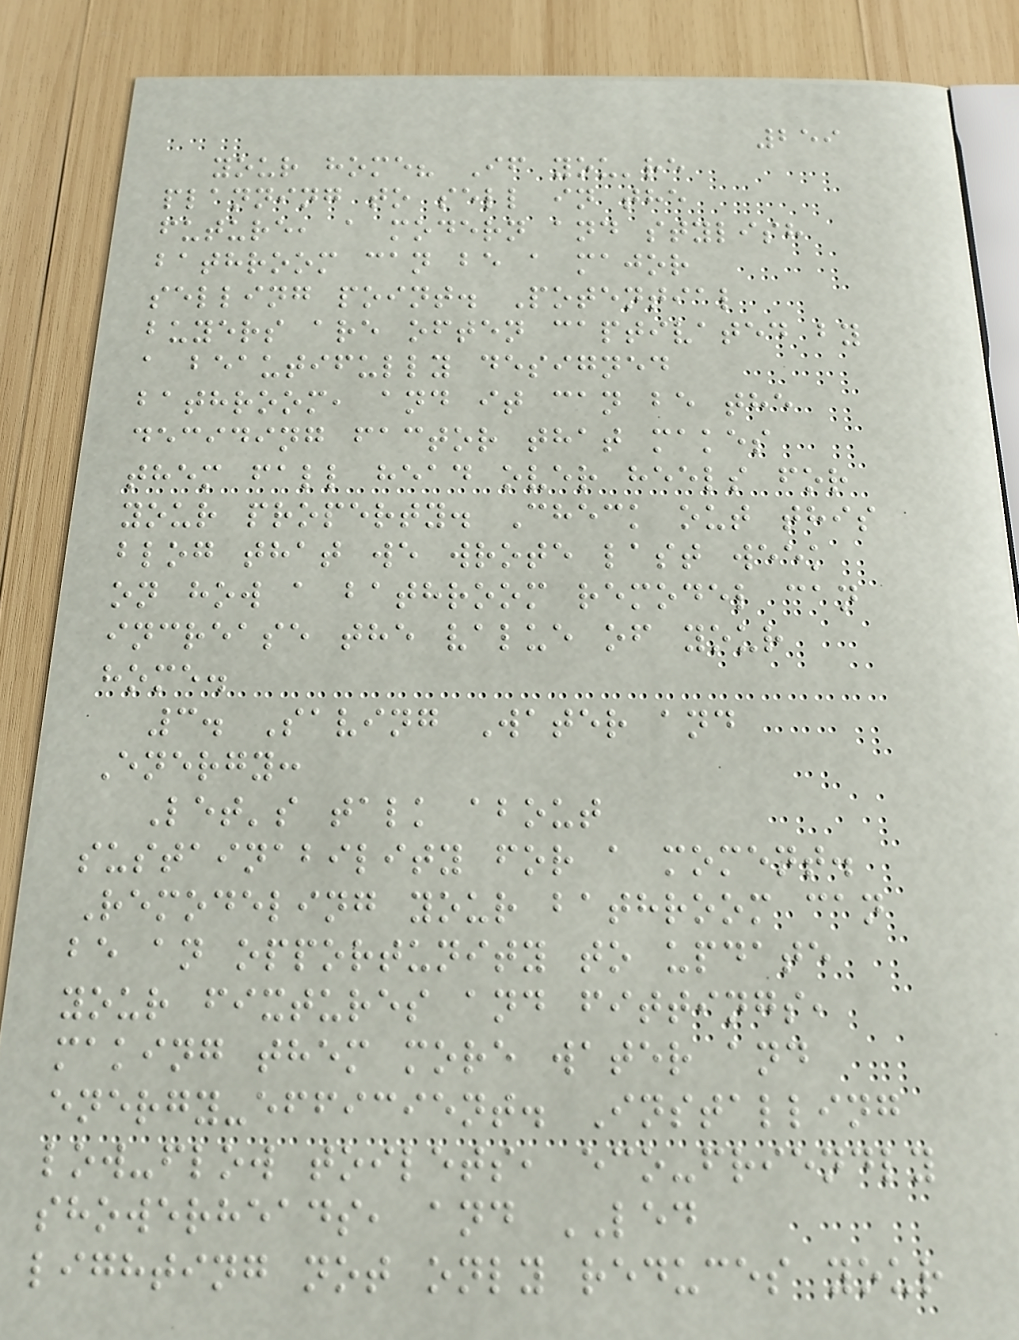259
your home? If you're
planning to sell in the
future, a modern and stylish
bathroom can be a major
selling point. Potential
buyers are often captivated by
a beautifully designed
bathroom, and it can be the
deciding factor that makes
them fall head over heels for
your property. Check out this
blog that we wrote last week
on how a bathroom remodel can
increase the value of your
home.
3. Saving Water and
Energy:
Let's talk about
sustainability for a moment.
Remodeling your bathroom can
be an opportunity to update
your fixtures and fittings,
making them more water and
energy-efficient. Installing
low-flow toilets, eco-friendly
showerheads, and LED
lighting not only reduces your
